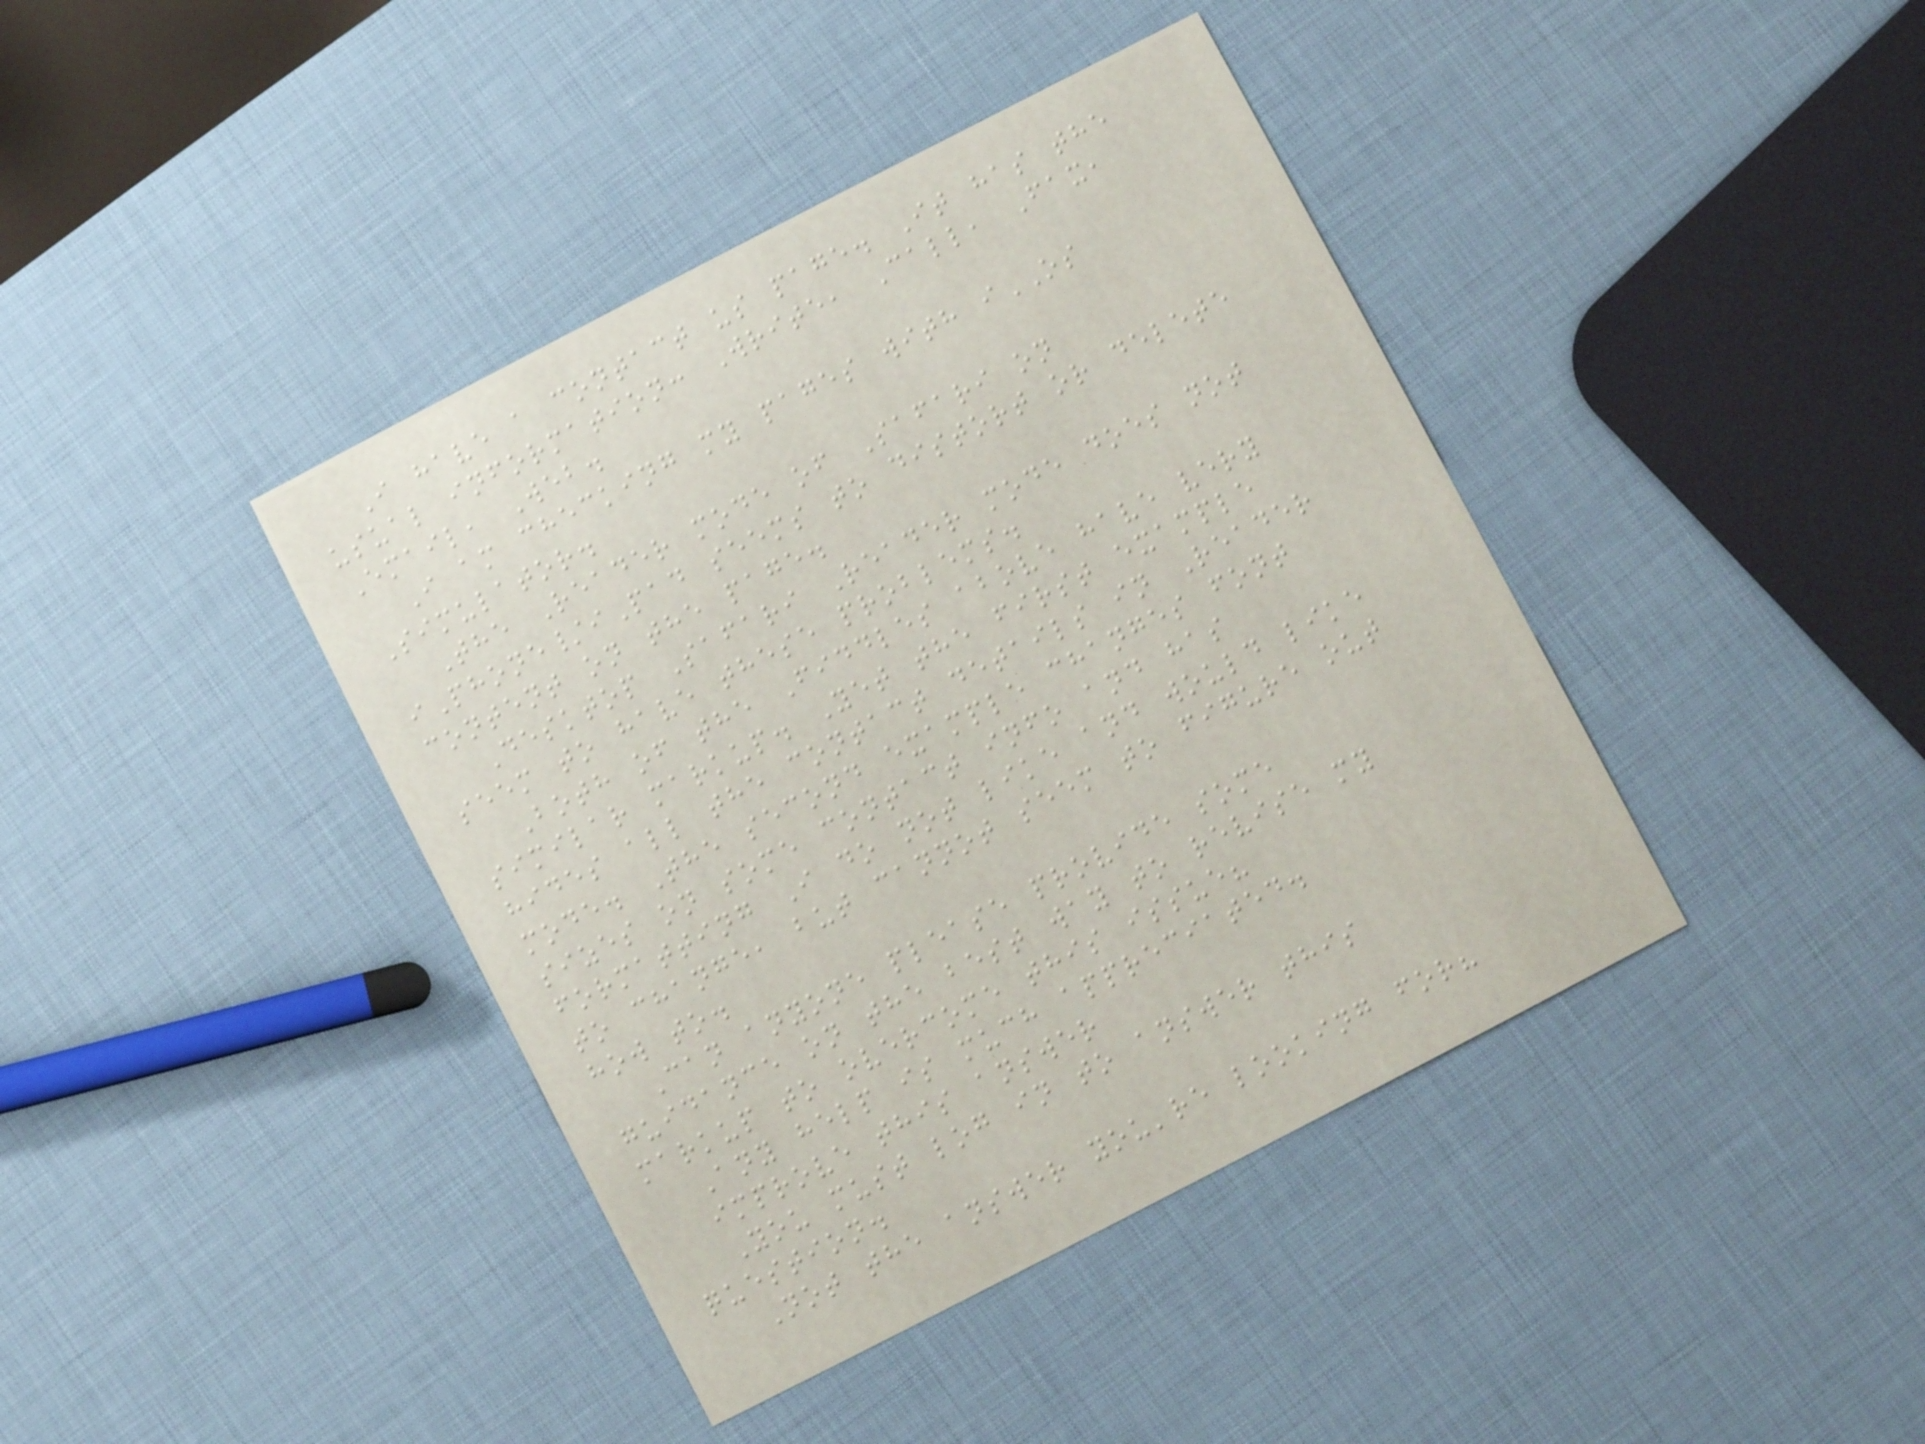I have a contact us page. It has the
usual information: Write, Call, Fax,
Email, Web.
I am checking my pages with iOS
Simulator.
The Reader mode of Safari on
iPhone/iPad seems to distort or delete
content on the page.
Desktop Safari Reader mode does not
seem to have these problems.
Both of the Fiddles above have very
similar markup. Yet the first example
hides all the contact details in Reader
mode. The second example changes font
sizes on some contact info and has
formatting I do not like and would like
to change, but cannot seem to figure out
how to.
Can anyone please provide some
guidance on the best way to revise my
markup to overcome this issue?
Any help is much appreciated.
improve this answer
You must log in to answer this
question.
Not the answer you're looking for?
